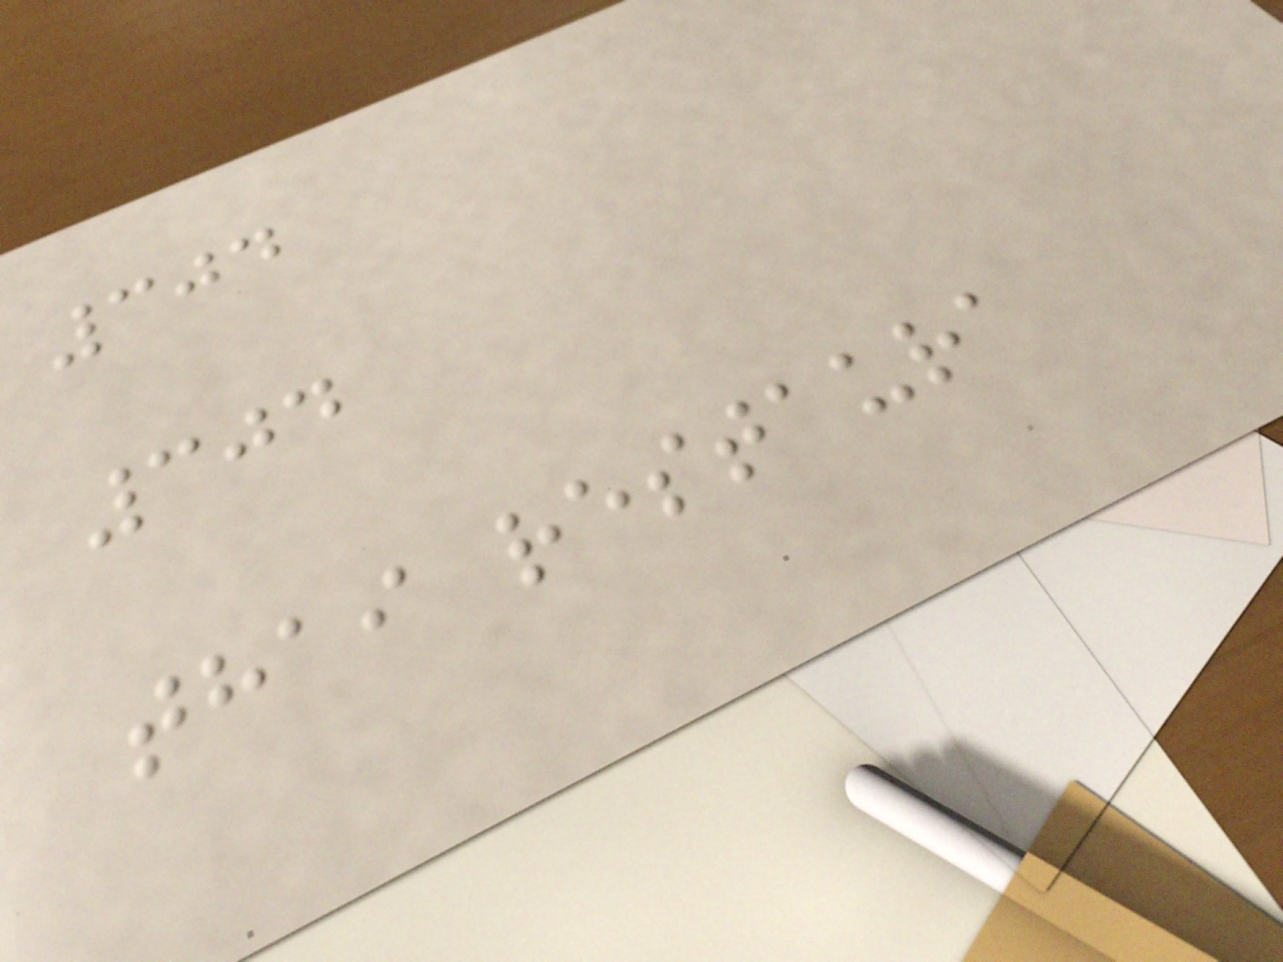304
304
thai restaura
